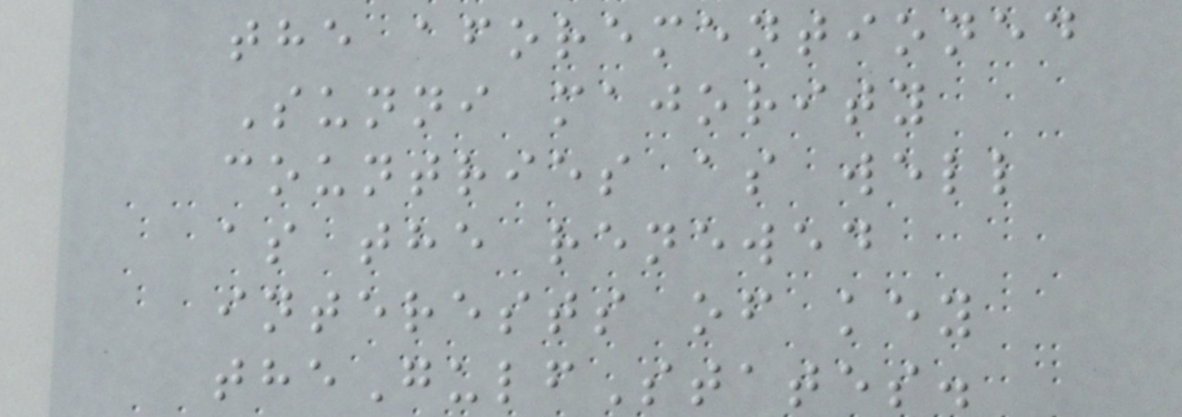the aforementioned
Sunni majority
countries as well
as the renewed
interests of key
theGulfStates.
